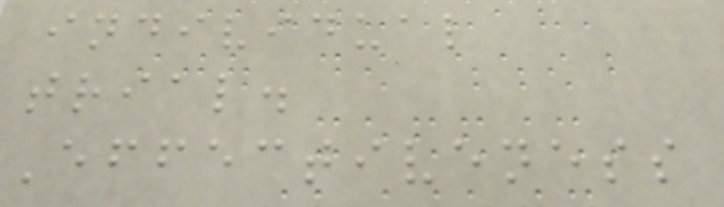individual
trial.
Effectiveness
